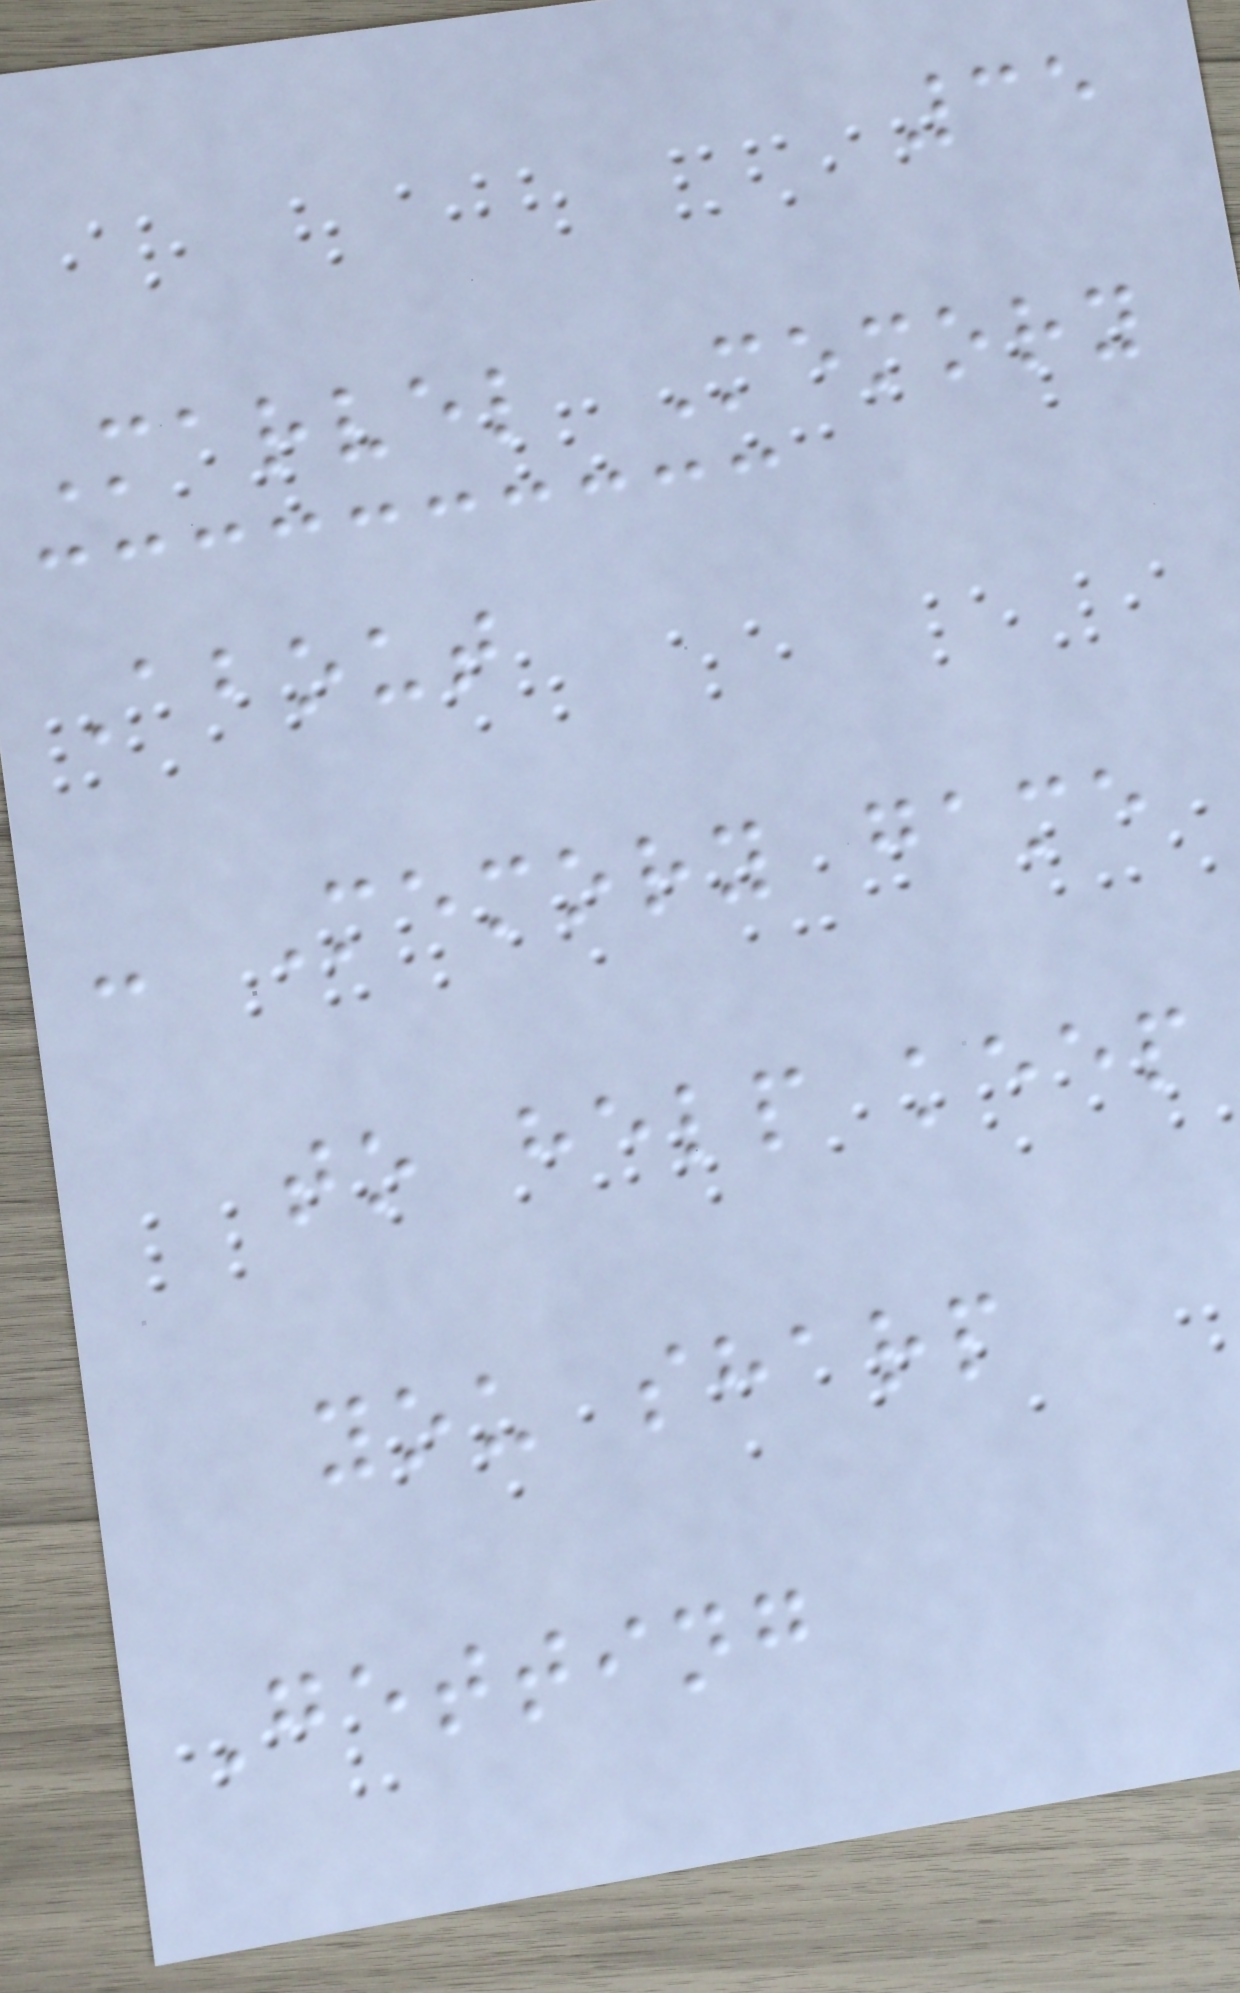35
Marvel Memory
About
- Memory game
to help keep
you sharp
Getting
